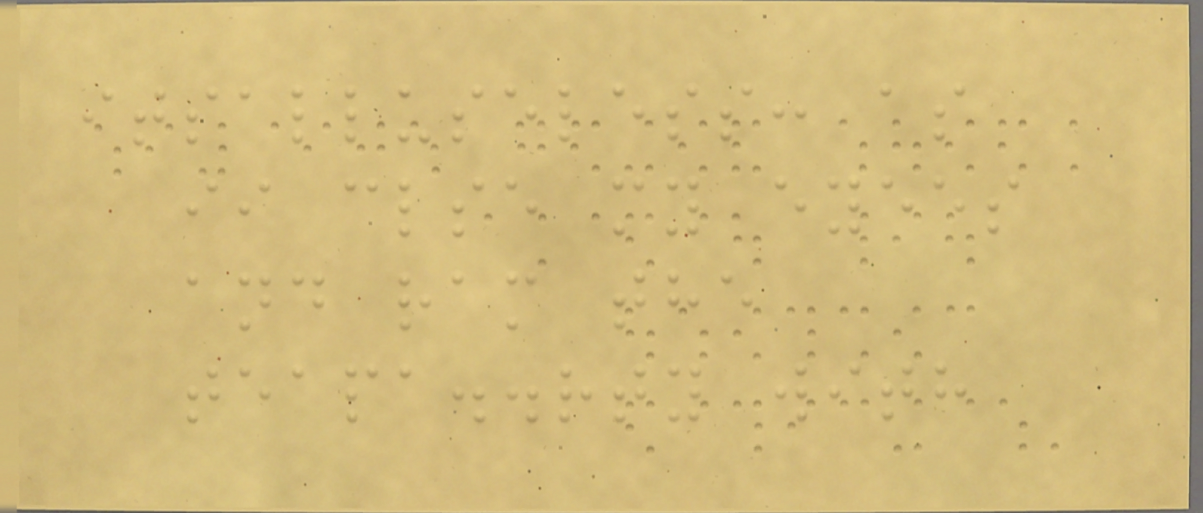itsalluseless: as
ii clse my eyees
and ram the
teapa..rty with
